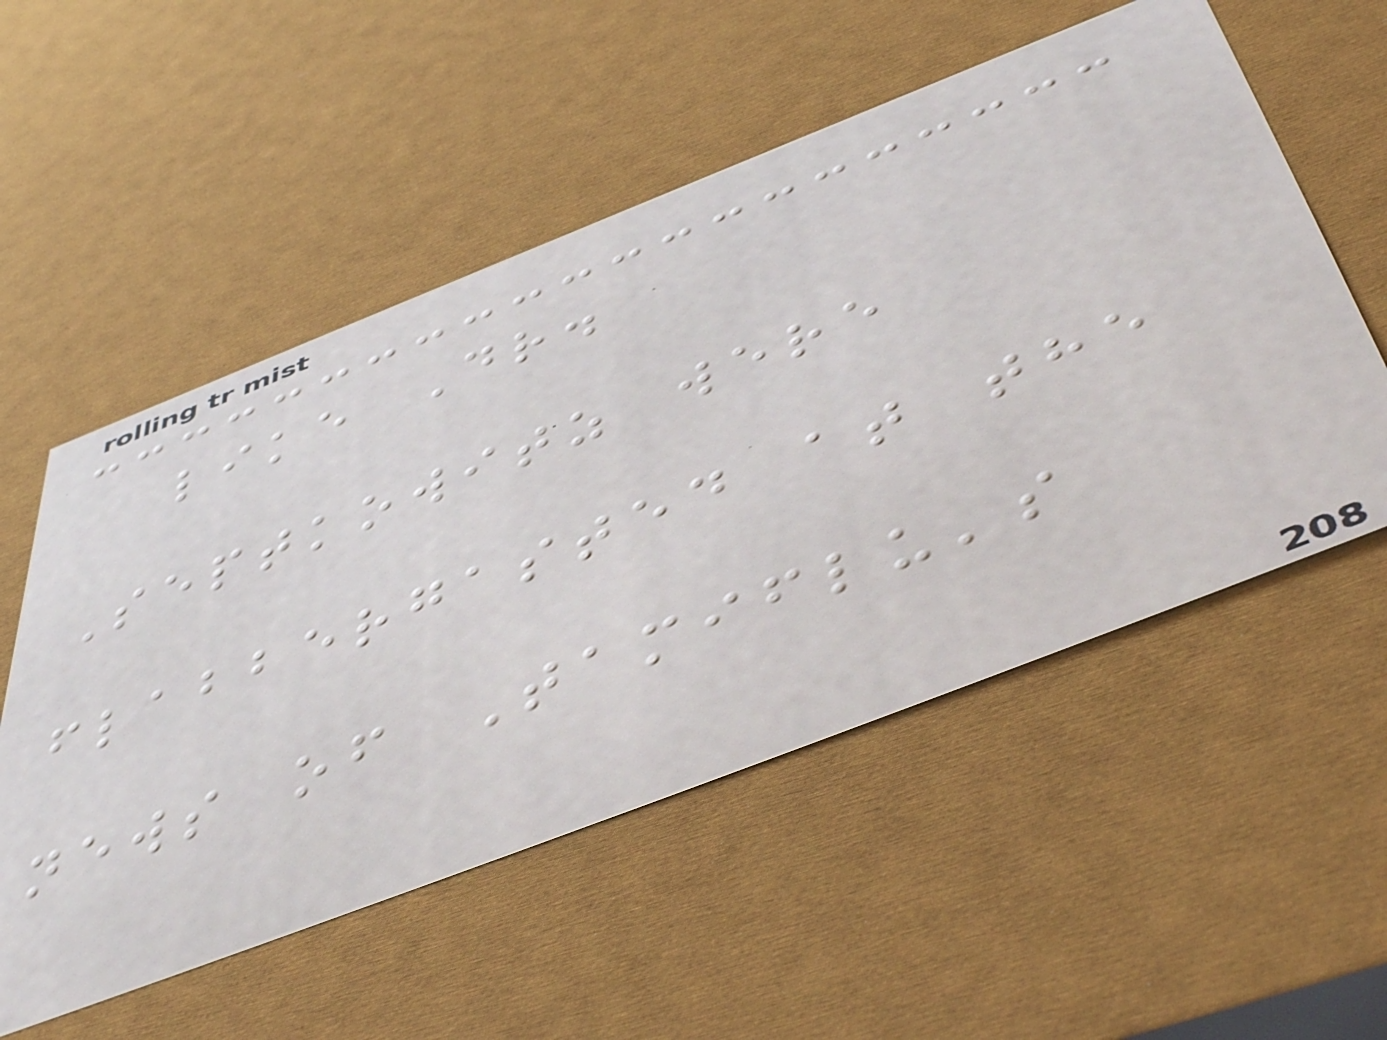like Dr.
Septkowitz were
flabbergasted at the
news of Tamiflu's
